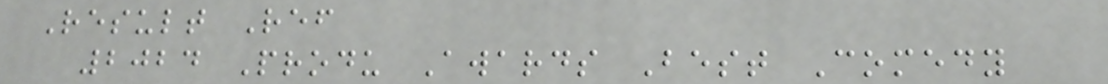Result Ref
2024 Produ Awards Best Comedy
